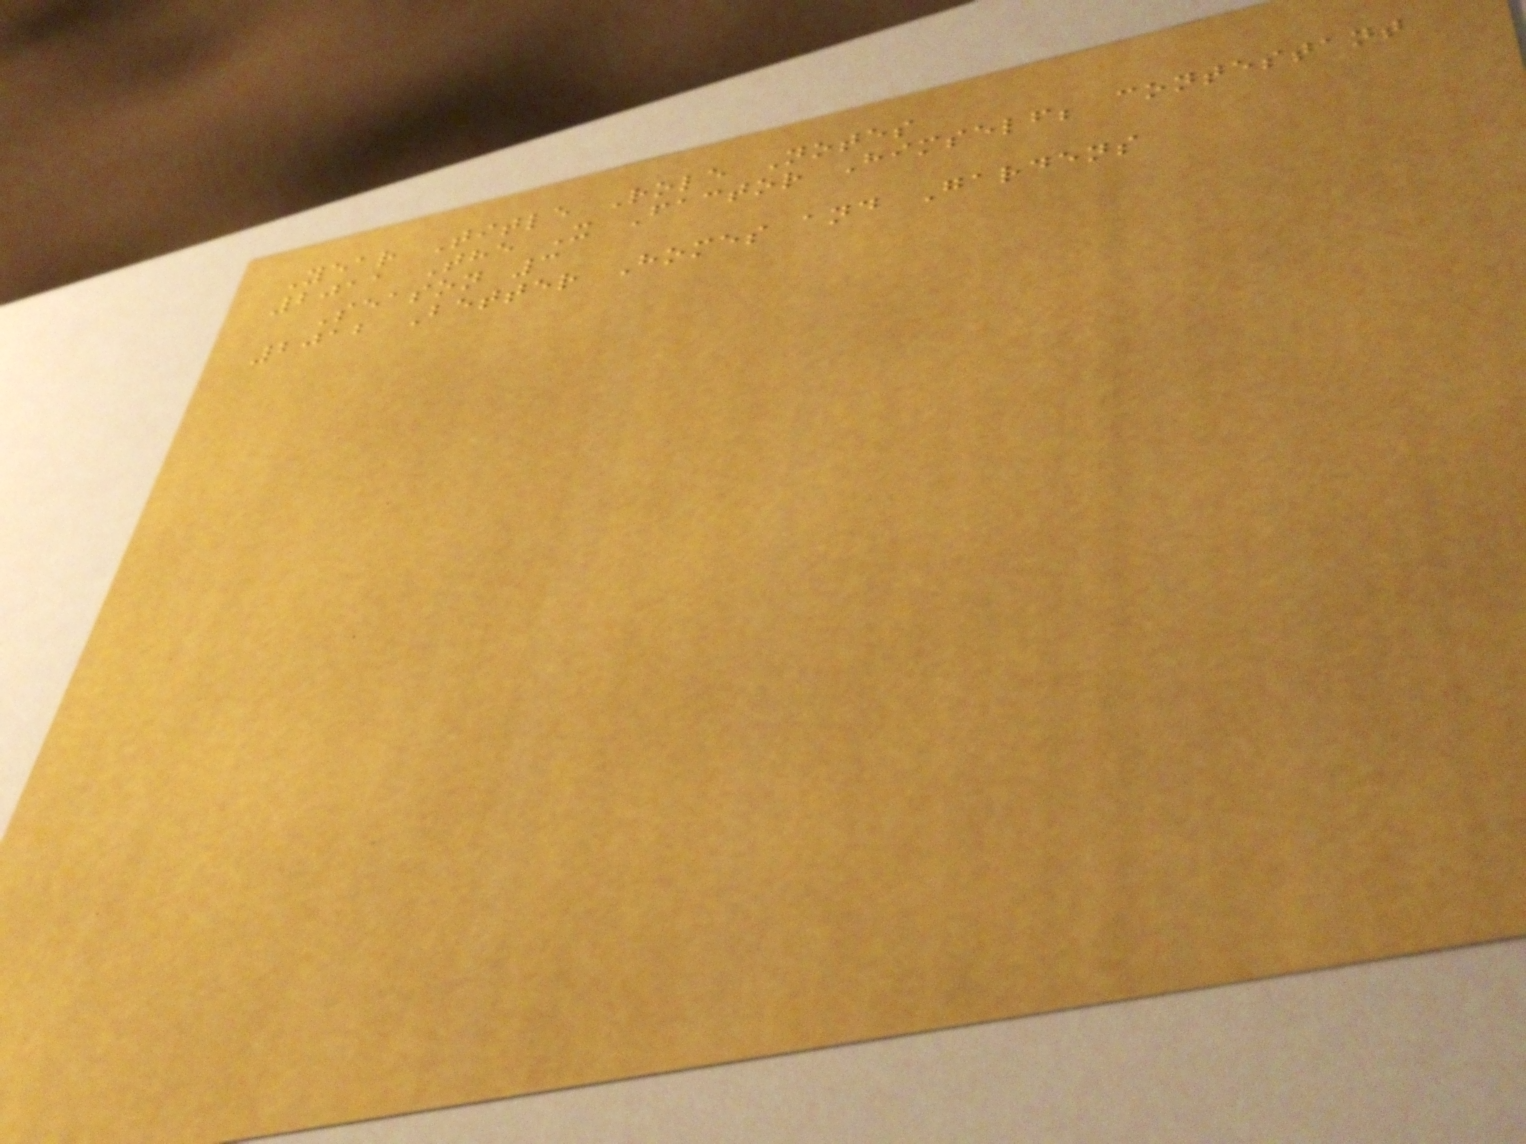Year Title Role Notes
2011 The X Factor Himself; contestant
Season 3
2012 Better Homes and Gardens
